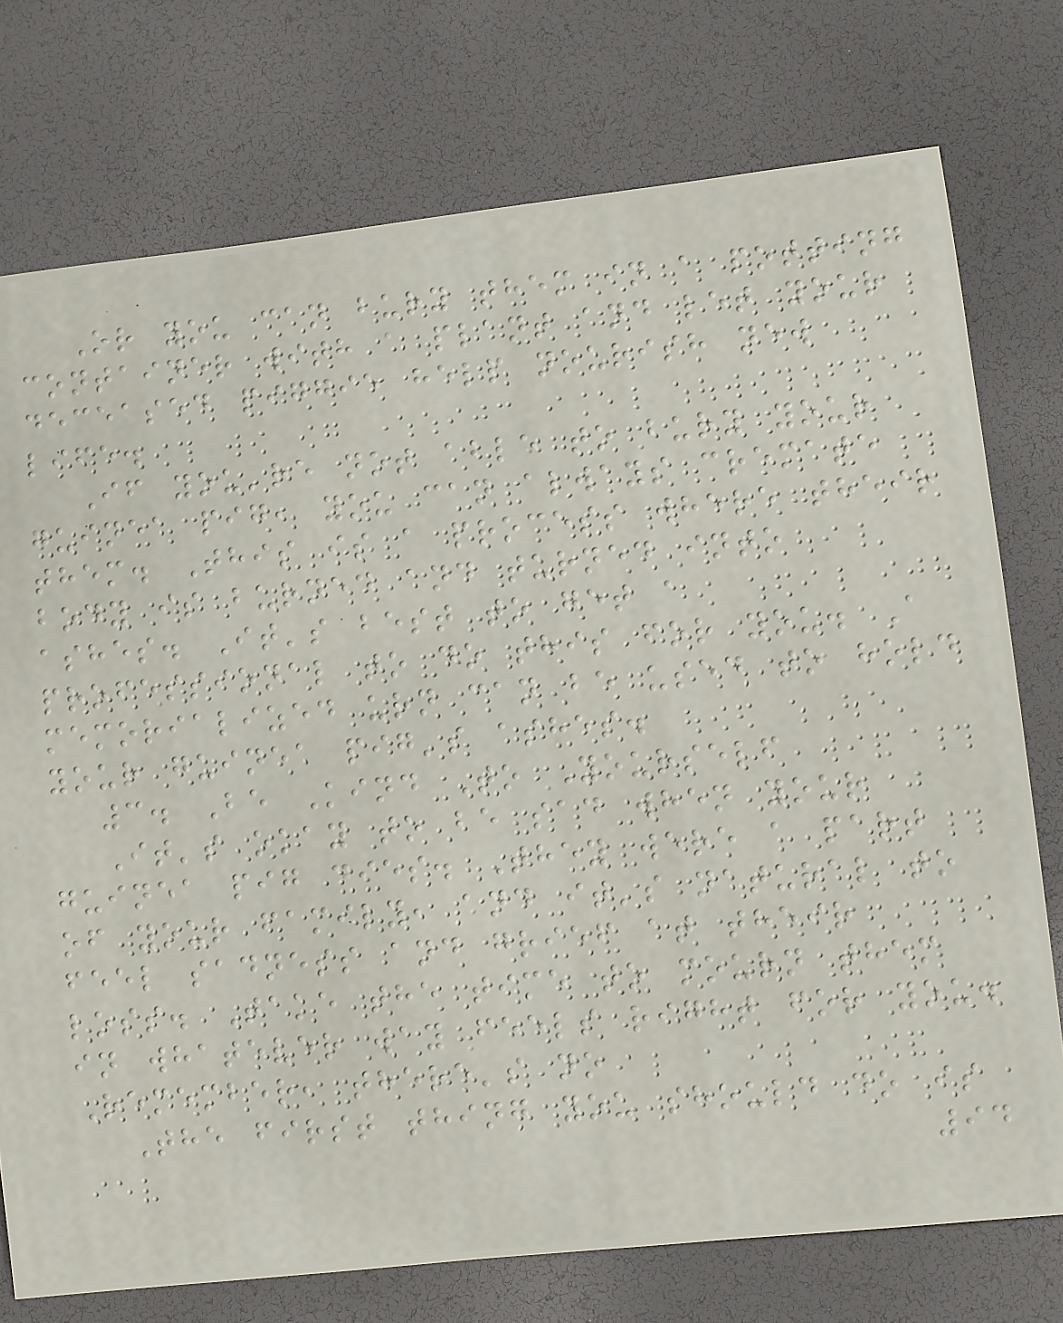Or you can bury them in a potting
container with a plant and let your
deceased piggie help nourish new
life.
If you're not able to bury your
guinea pig, you can always cremate
them. This is a process where their
body is burned and turned into
ashes. It's best to get a
professional to do this for you. A
memorialized urn can be used to hold
your guinea pig's ashes.
3. Be Kind To Yourself
It's okay to be sad when your
guinea pig dies. They were a part
of your family, and it's natural to
feel sadness and grief at their
loss. Take the time to mourn them
in whatever way feels right for you.
Remember, there's no
The first thing you should do is
94
